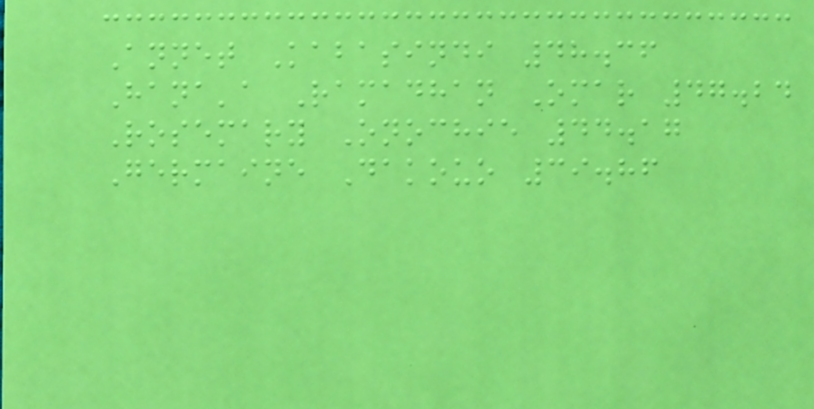Annet Kabasindi 48.36
Hana'a Ramadhan Omar 47.24
Rosemary Onochie 44.17
Germaine Dakouo 39.86
